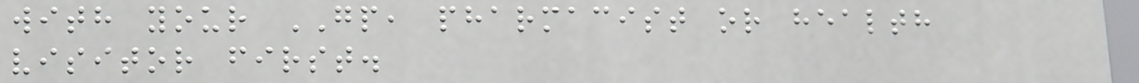with your GP, pharmacist or health
visitor first.
